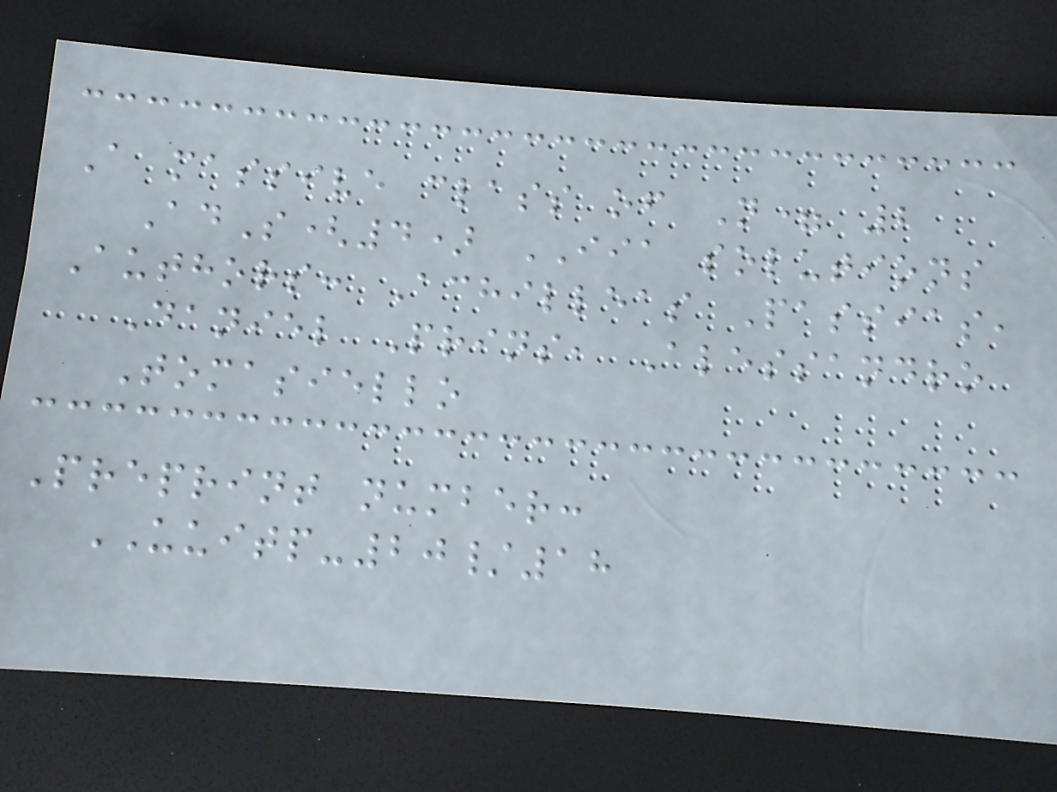A massive class of N= 2
AdS(4) IIA solutions
Authors: Achilleas Passias,
Daniel Prins, Alessandro
Tomasiello
Preprint number:
UUITP-20/18
